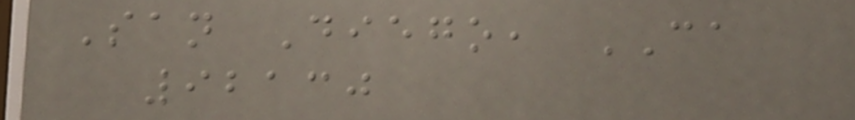San Diego, CA
92130
